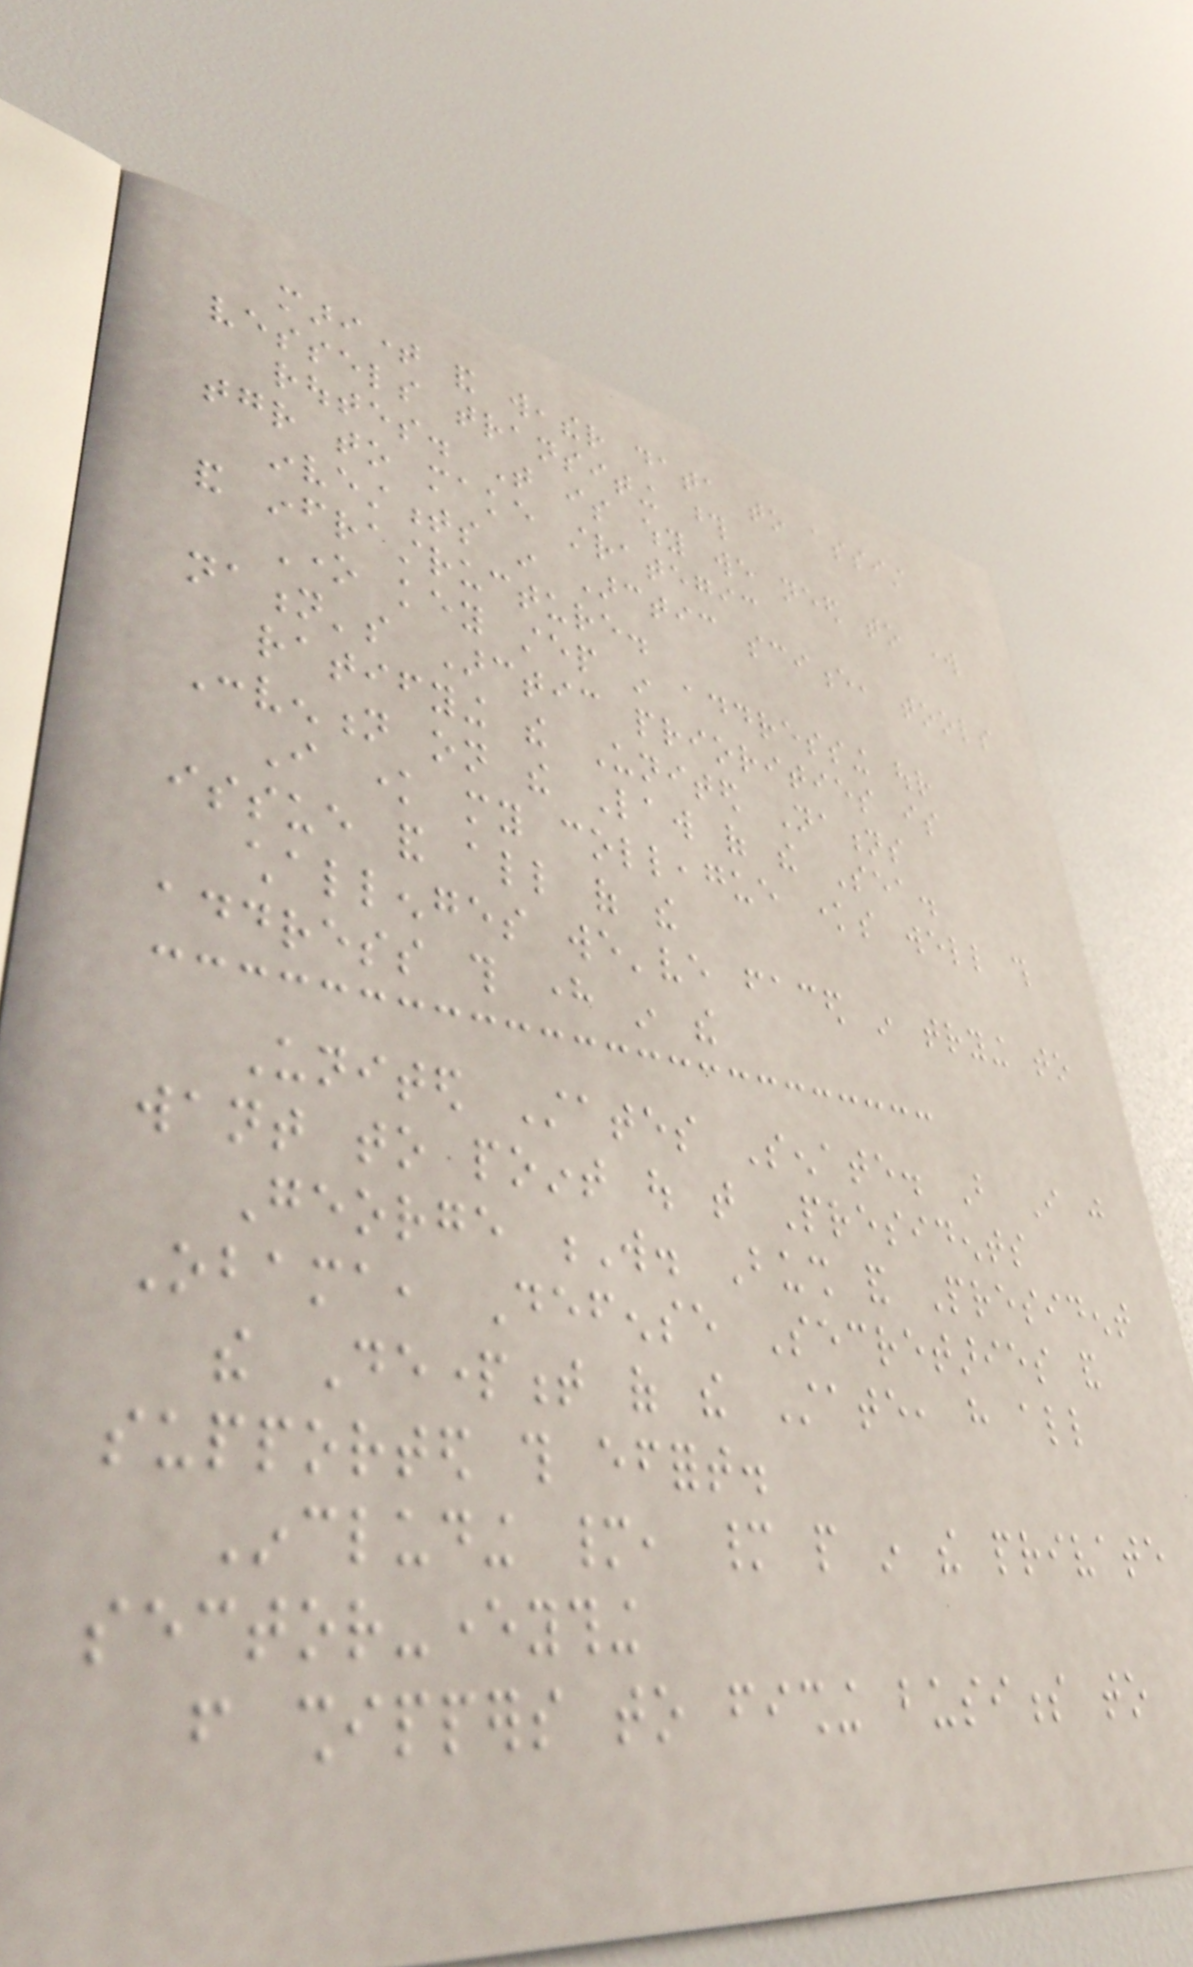maritime and weather data to assist
vessels transiting those
routes. That is why we need to work
together to make strategic
investments in Arctic science, tools
and infrastructure.
One key step in addressing our
nation's Arctic priorities is
ratifying the United Nations
Convention on the Law of the Sea.
I know my colleague knows well this
issue and all of the
challenges we've faced in trying to
address this here in the
United States Senate. But I just
want to point out that Presidents
George W. Bush and President
Obama, Defense Secretaries and
the Department of the State, have all
supported this effort.
Including many, many people in the private
sector-everything
from shippers to fishing business to
